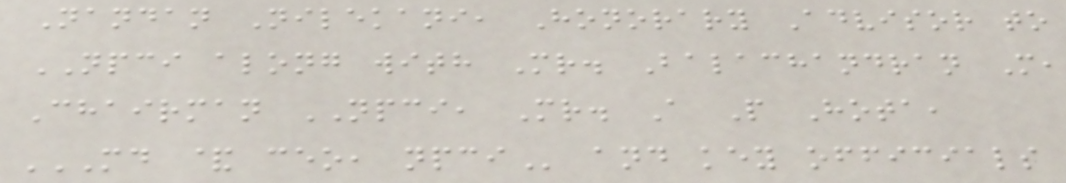Nandan Nilekani, Honorary Advisor to
NPCI along with Mr. Balachandran M,
Chairman NPCI, Mr. A P Hota,
MD & CEO, NPCI and key officials
